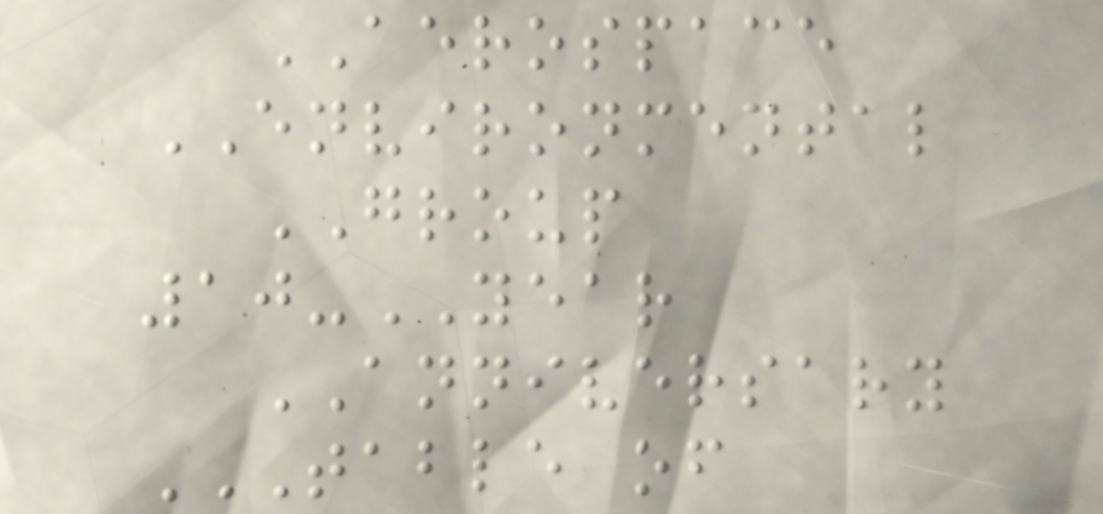AEROSPACE
ENVIRONMENTAL
GROUP
10-YEAR
ANNIVERSARY
TABLE OF
